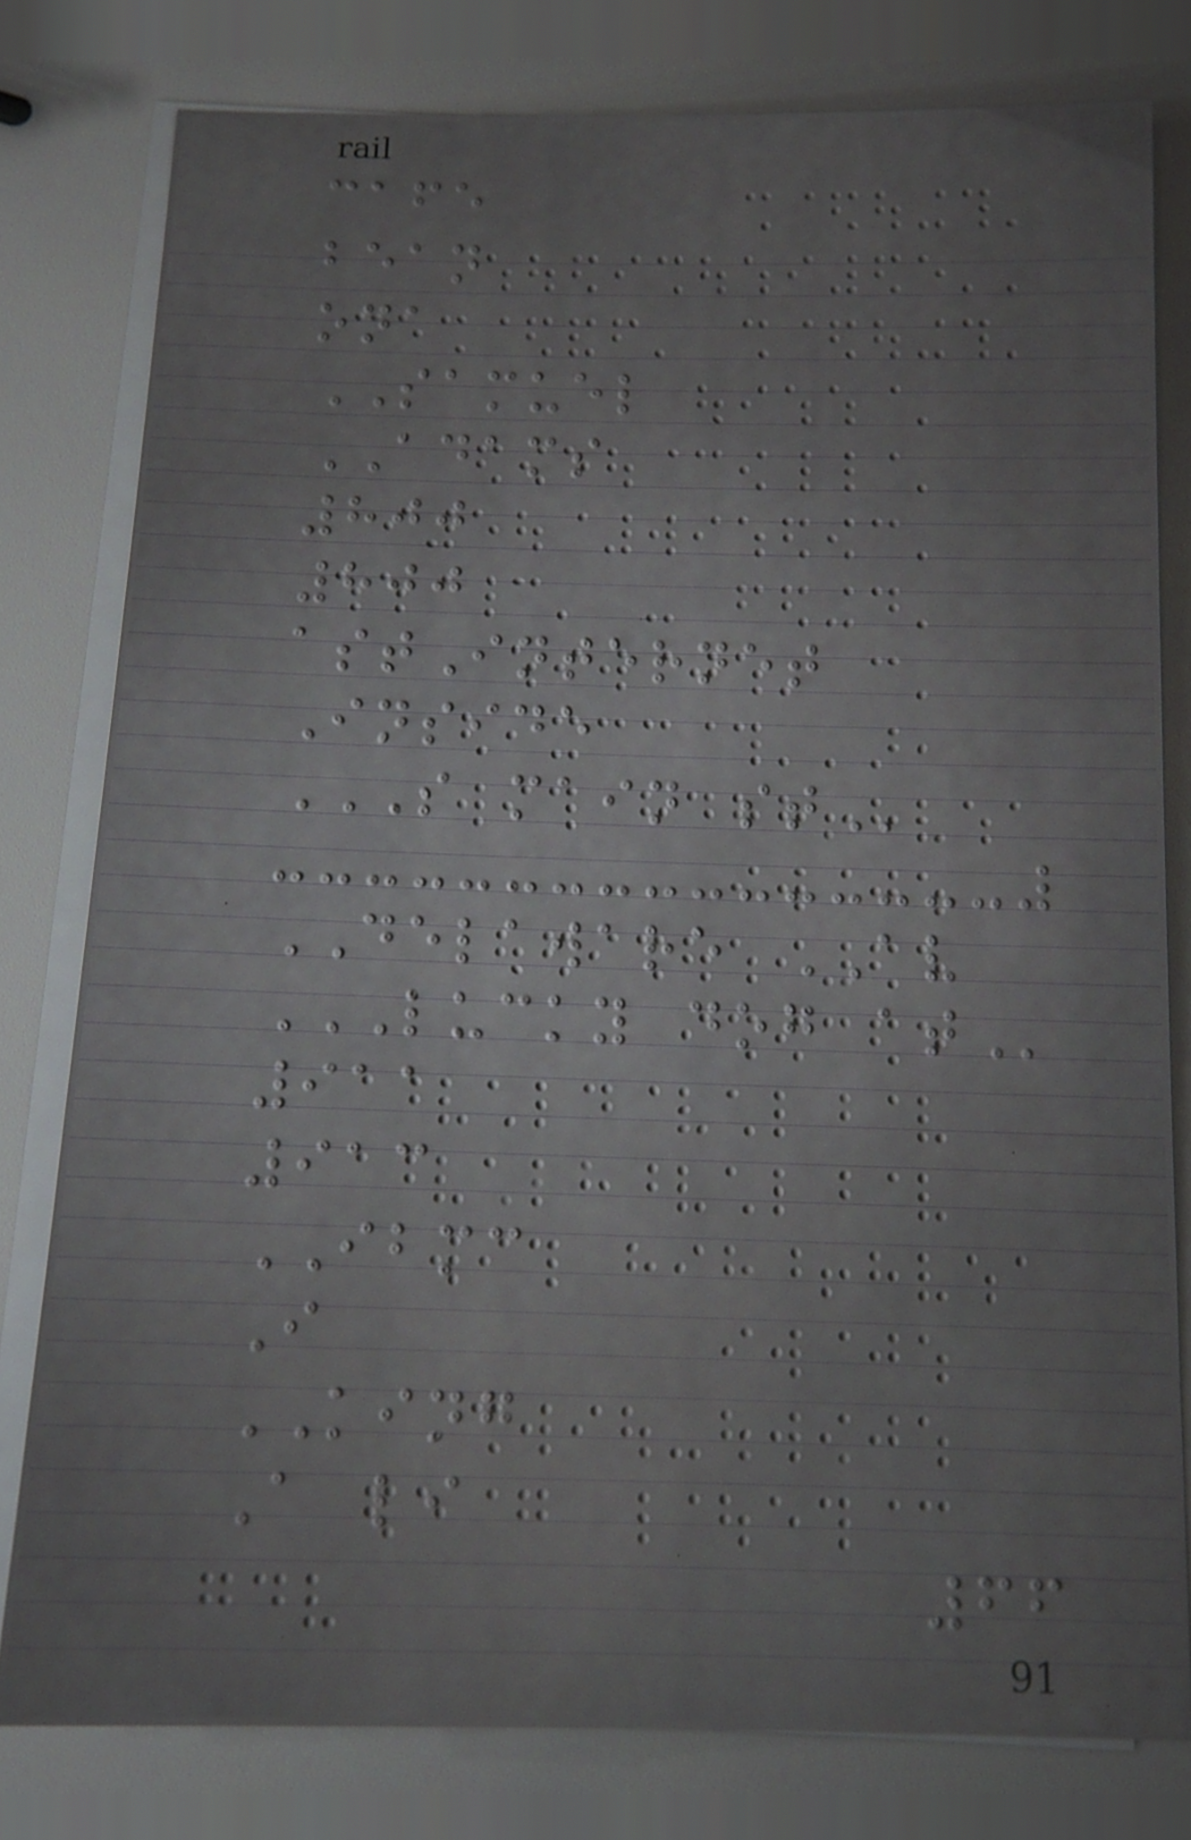cafe
bean
ona
SAMUEL
ADAMS
800
800
astInternet
Inside
S MAIN ST
DELAWARE AV
LUCKY DOG AT
911
913
IBMC
I
KING
A li
66
